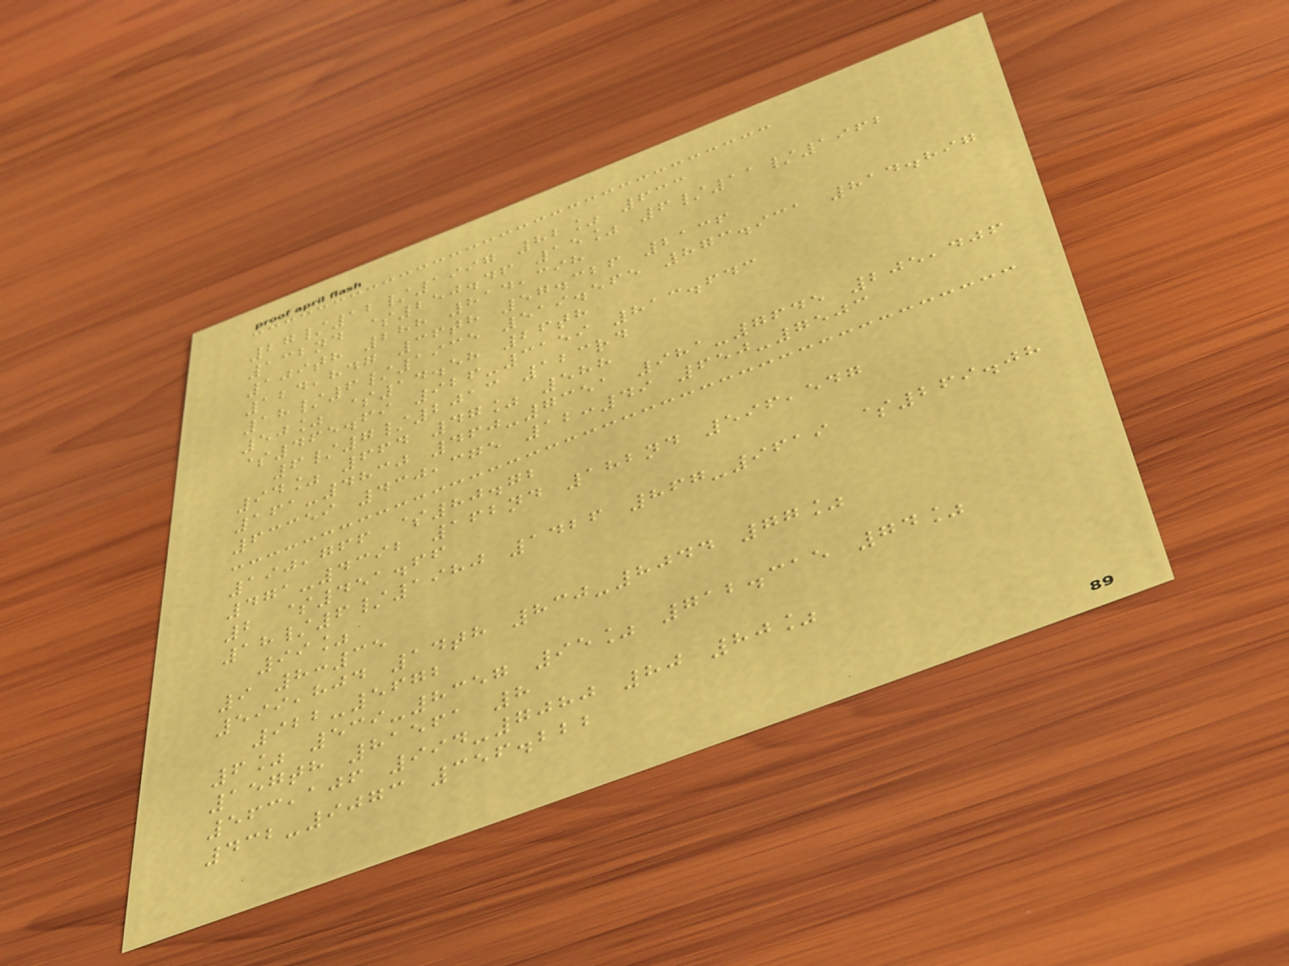27/12/1997 82% 633
132nd $250.46 15% 6/11/1962
109th 288 814,398
124,847 36th 57.326 2136
18/6/1935 519.565 873.931 814.897
50% $14.58 26th
$465.69 926-3159 813.643
6/7/2013 123rd
94% 664 47% 588
161-4830 460-7351 981-7645 205,406
63359 430,375 12:49 650-7503
190,766 $80.72
471-4392 162nd 182nd 596,547
2 $451.66
18/6/1980 1426 867-9619 $269.08
99%
9 8:35
599,804 14th 830-8044 77%
922-5672
6% 539-8357 95% 712.315 74%
157th 81561 8
563,106 994-7080 80 80%
432-9073 356.222
